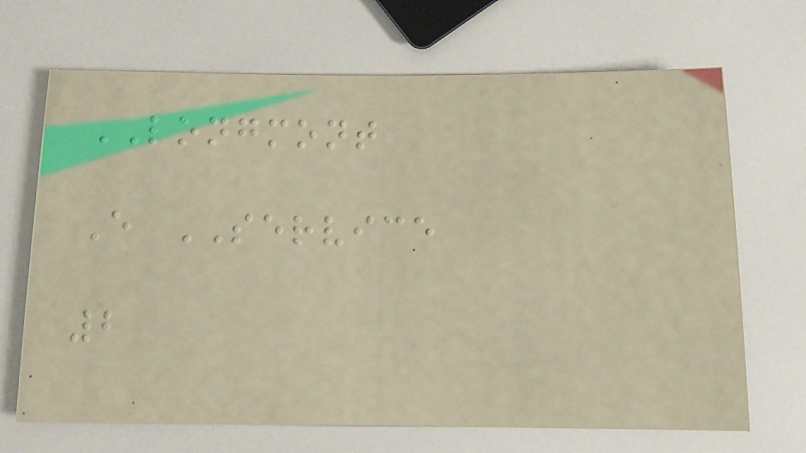LONGMONT
E SERVICE
2
